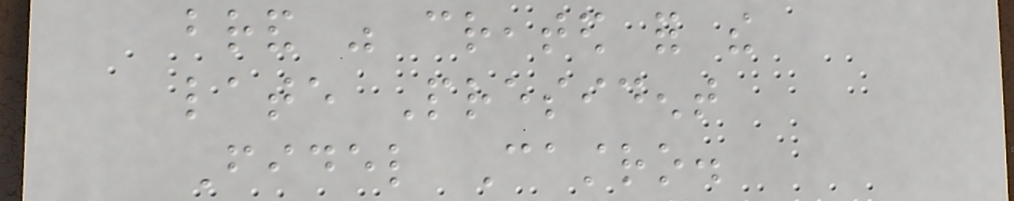brand was created for the
late President
Fidel Castro.
